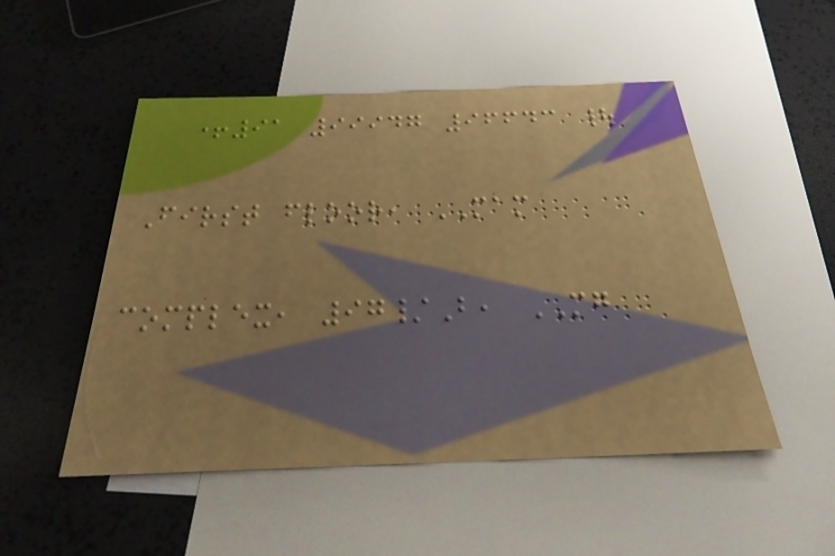+91 99947 96643 |
First floor, MAM
complex, 97/B, MG
